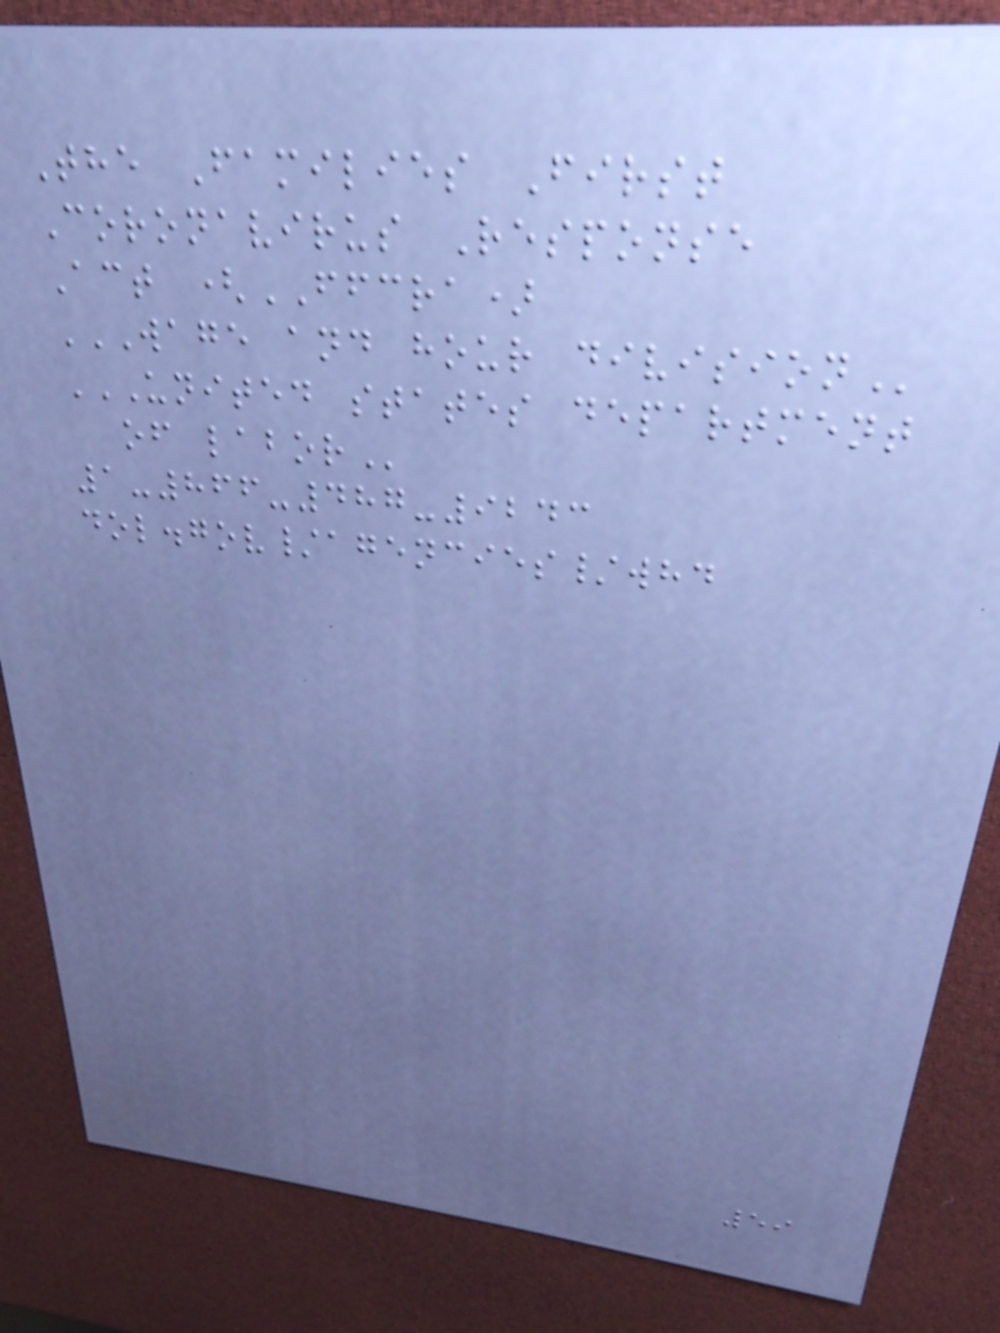The Families First
Coronavirus Response
Act (FFCRA)
WAGE AND HOUR DIVISION
UNITED STATES DEPARTMENT
OF LABOR
1-866-487-9243
dol.gov/agencies/whd
59
